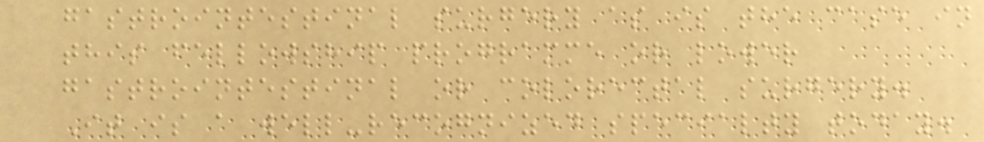gastrointestinal surgery as is the case in
this fellowship programme or lower
gastrointestinal or colorectal surgery.
It is a well-recognized specialty today.
